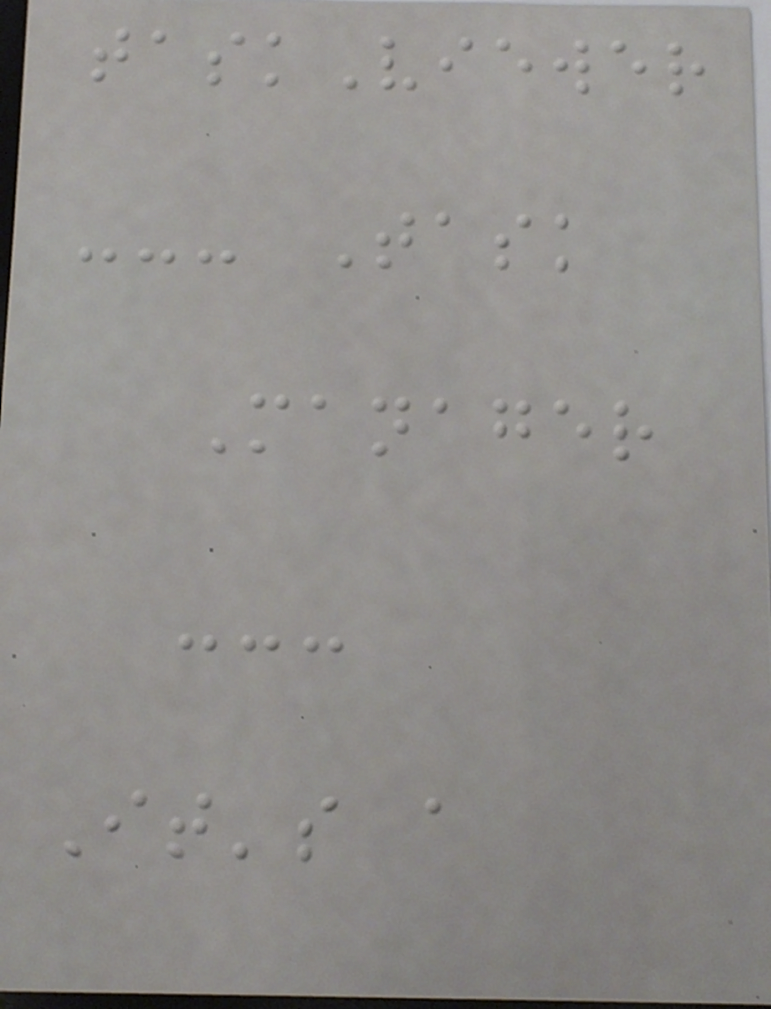taskViewer
--- Task
Manager
---
It's a
